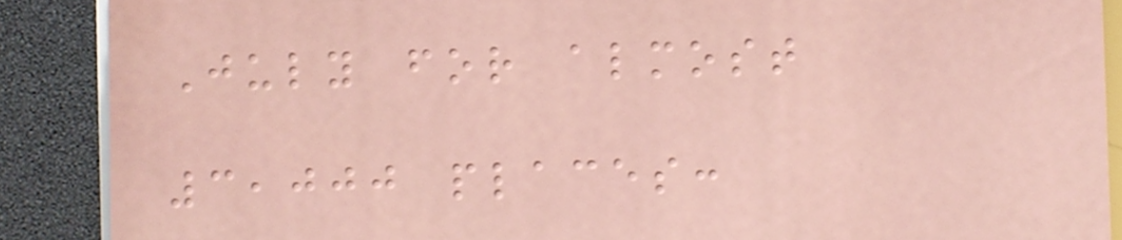July for almost
3,000 places:
